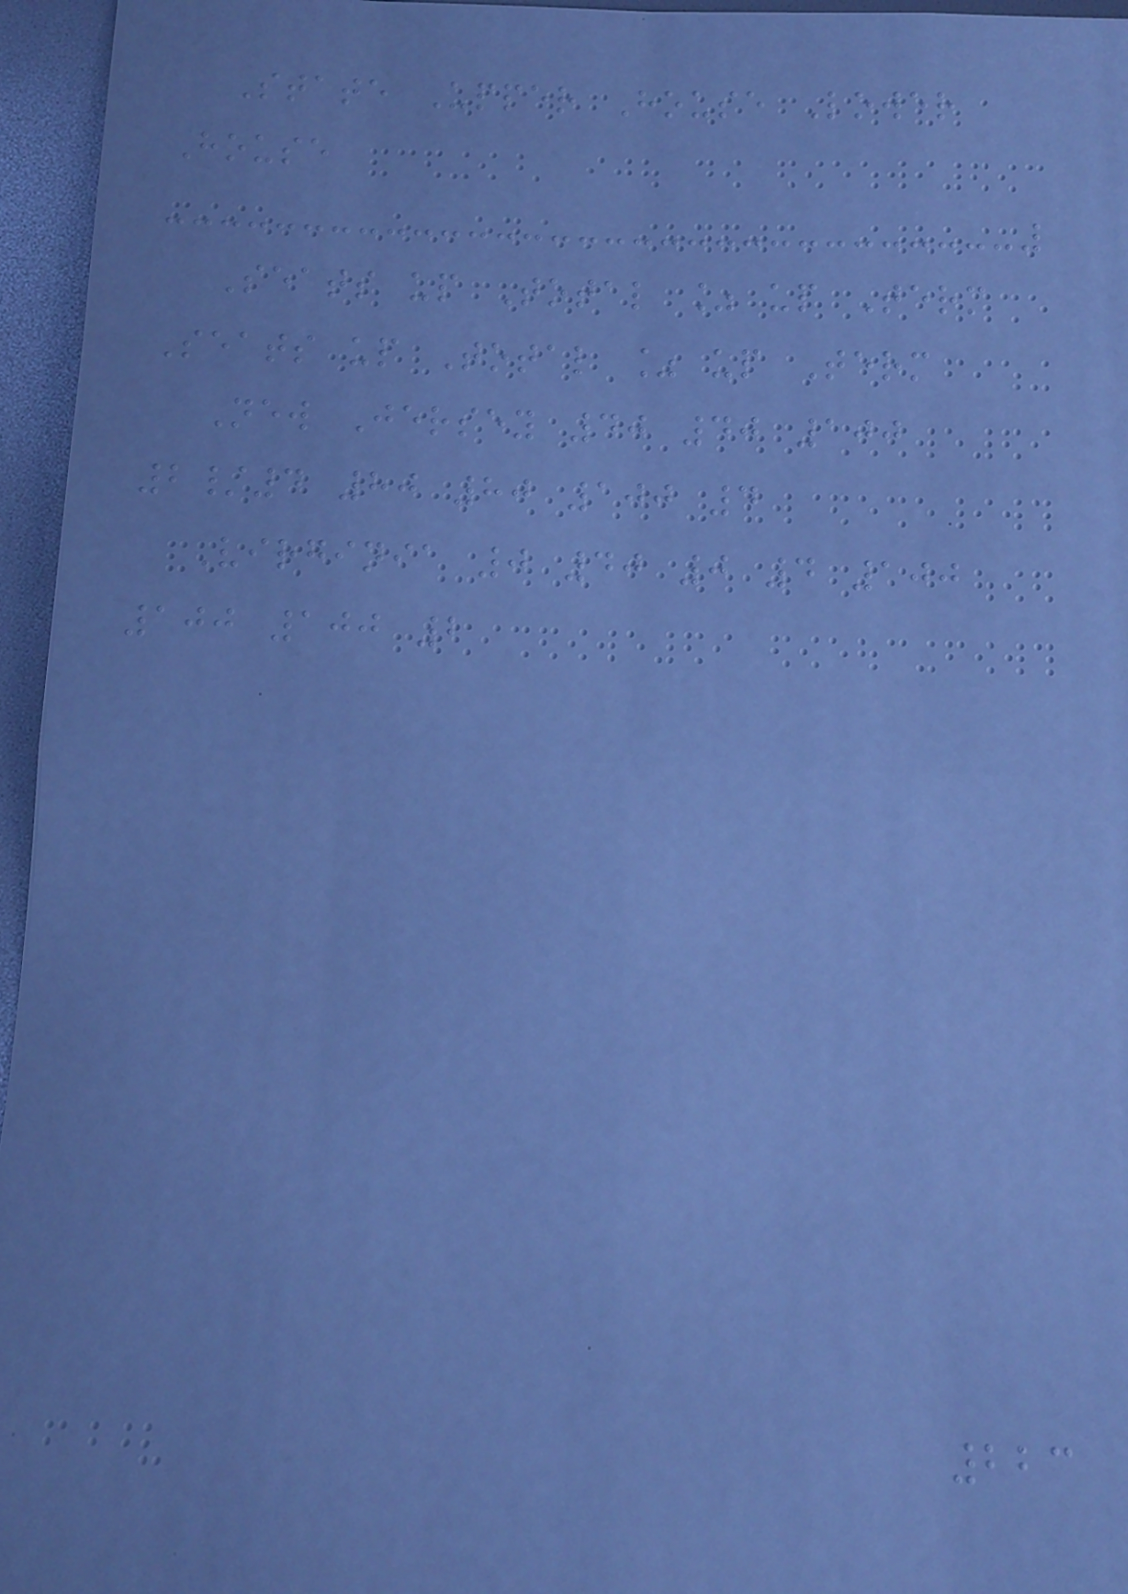State Upper House Lower
House
Seats up Total % up Term
Seats up Total % up Term
New Jersey 40 40 100
2/4 80 80 100 4
Virginia 0 40 0 4 100
100 100 2
223
